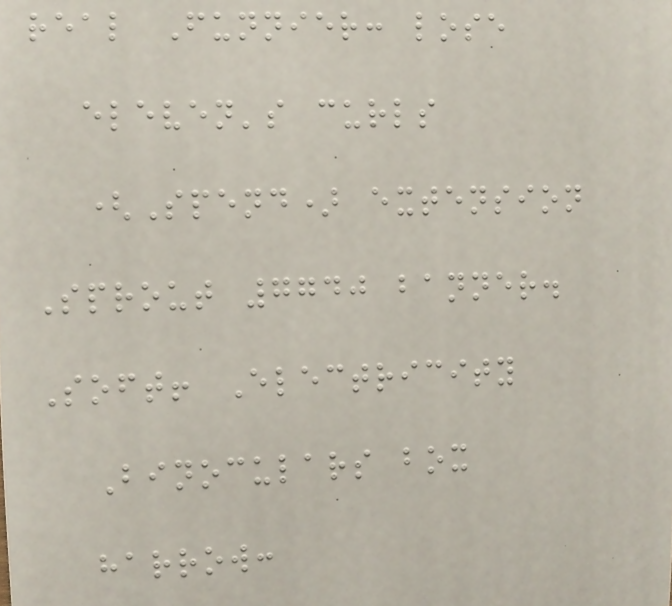real Funnier: lose
eleven's curls
(Spend) extension
Sprout 7740 banner.
Soft! Electricity
Binoculars box
harrow:
